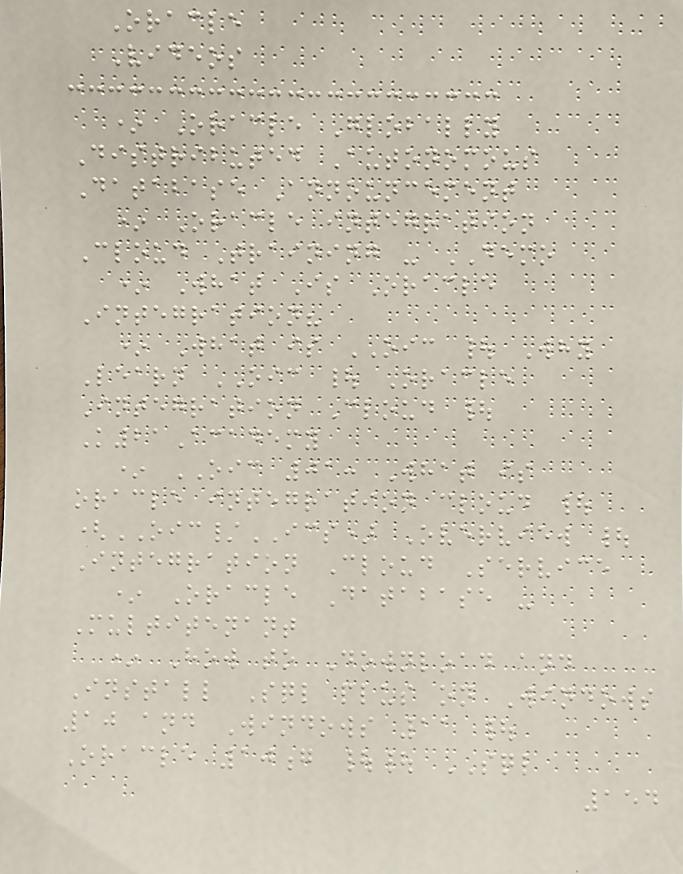Oracle
Videos
* Oracle Globally
Distributed Autonomous
Database Announcement
* Oracle integration
Cloud Training - DEMO
* What Is Oracle
Integration?
* What is OIC | Why
Learn OIC | Oracle
Integration Cloud |
K21Academy
* OIC 01: What is
oracle integration cloud |
(OIC/ICS) Overview |
Integration Cloud Service
* Oracle Database -
Multitenant
* How to Download and
Install Sql plus on Windows
10 and Windows 11 |
Oracle 10g || SQL
154
